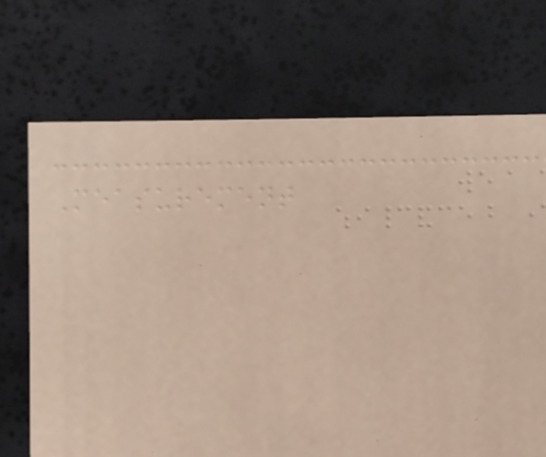Measurement
